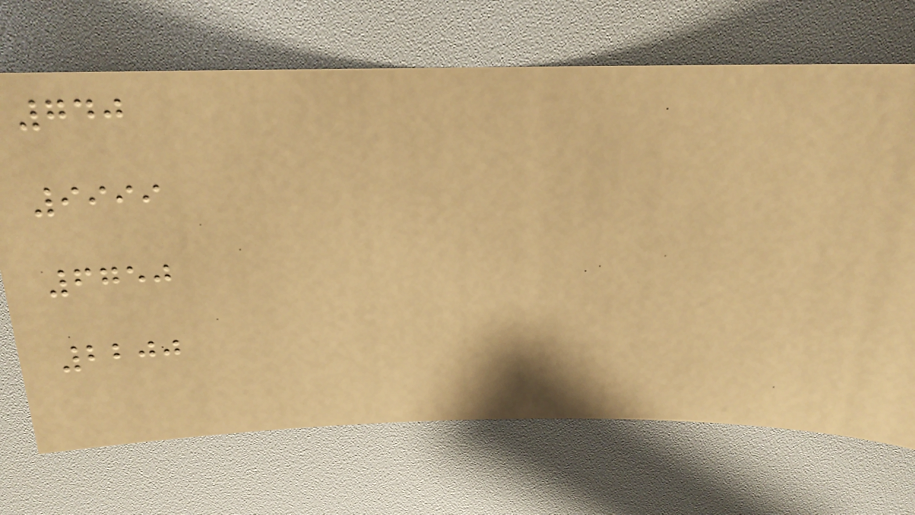740
9999
6750
2200
